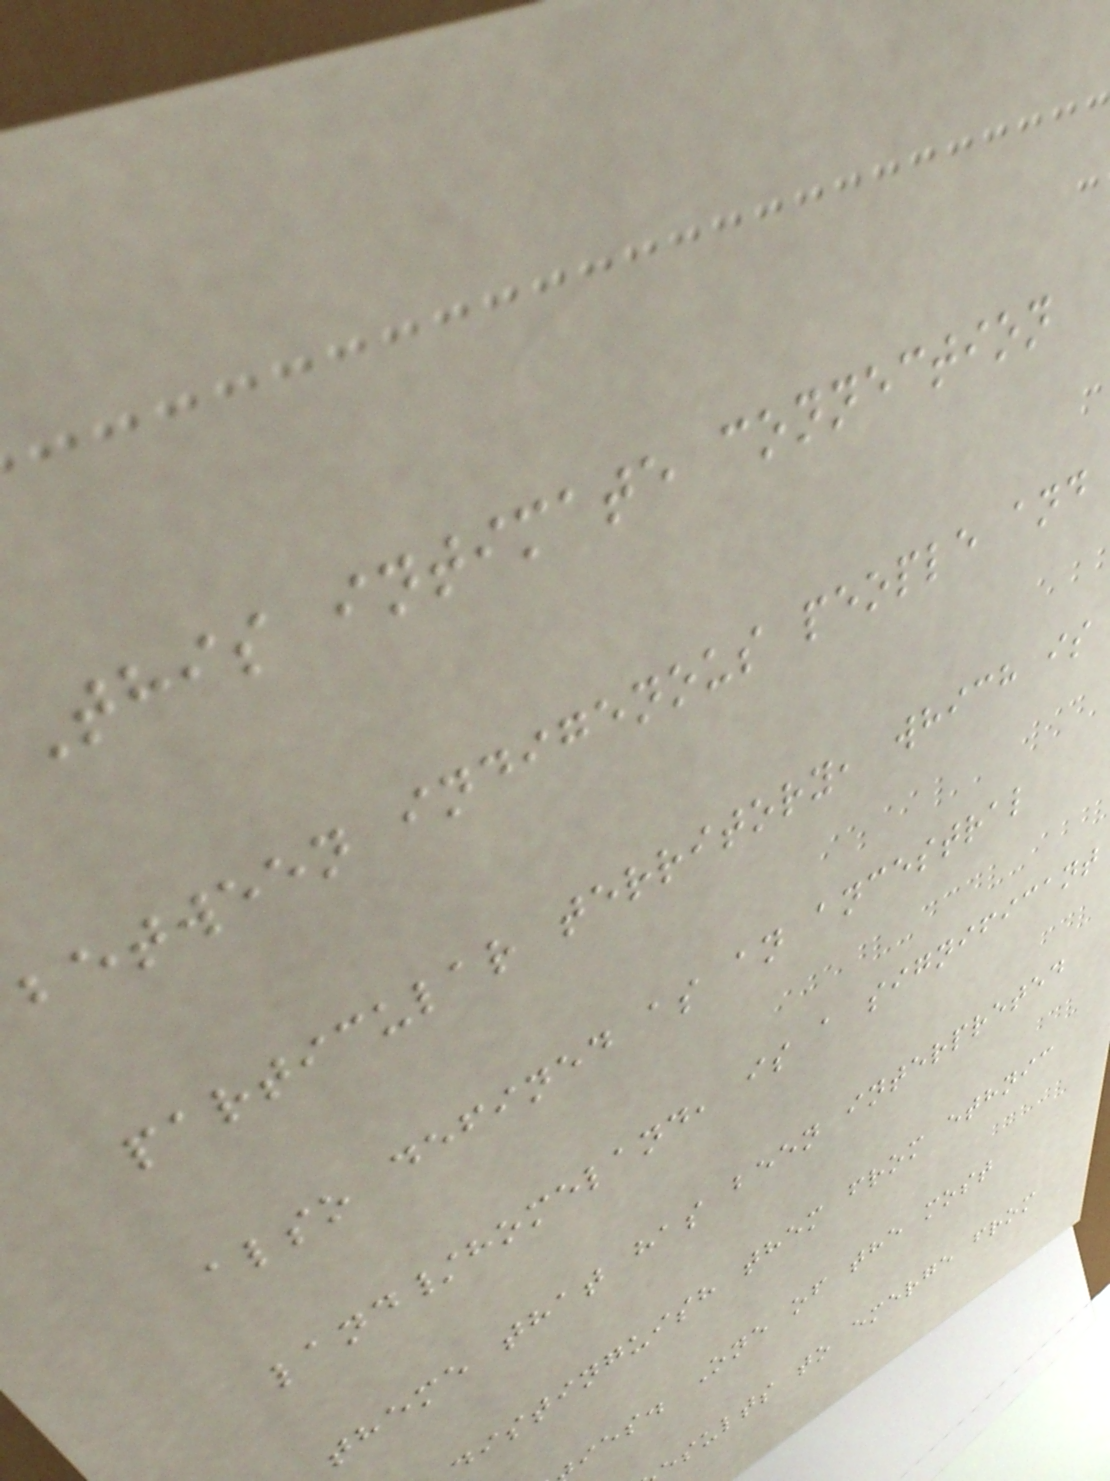This intimate connection
between indigenous people and
particular territory, which is
also defined as an ancestral
land/homeland, is a significant
theme that has been interpreted
distinguish them from ethnic
ies. One of the most
esults to emerge from
